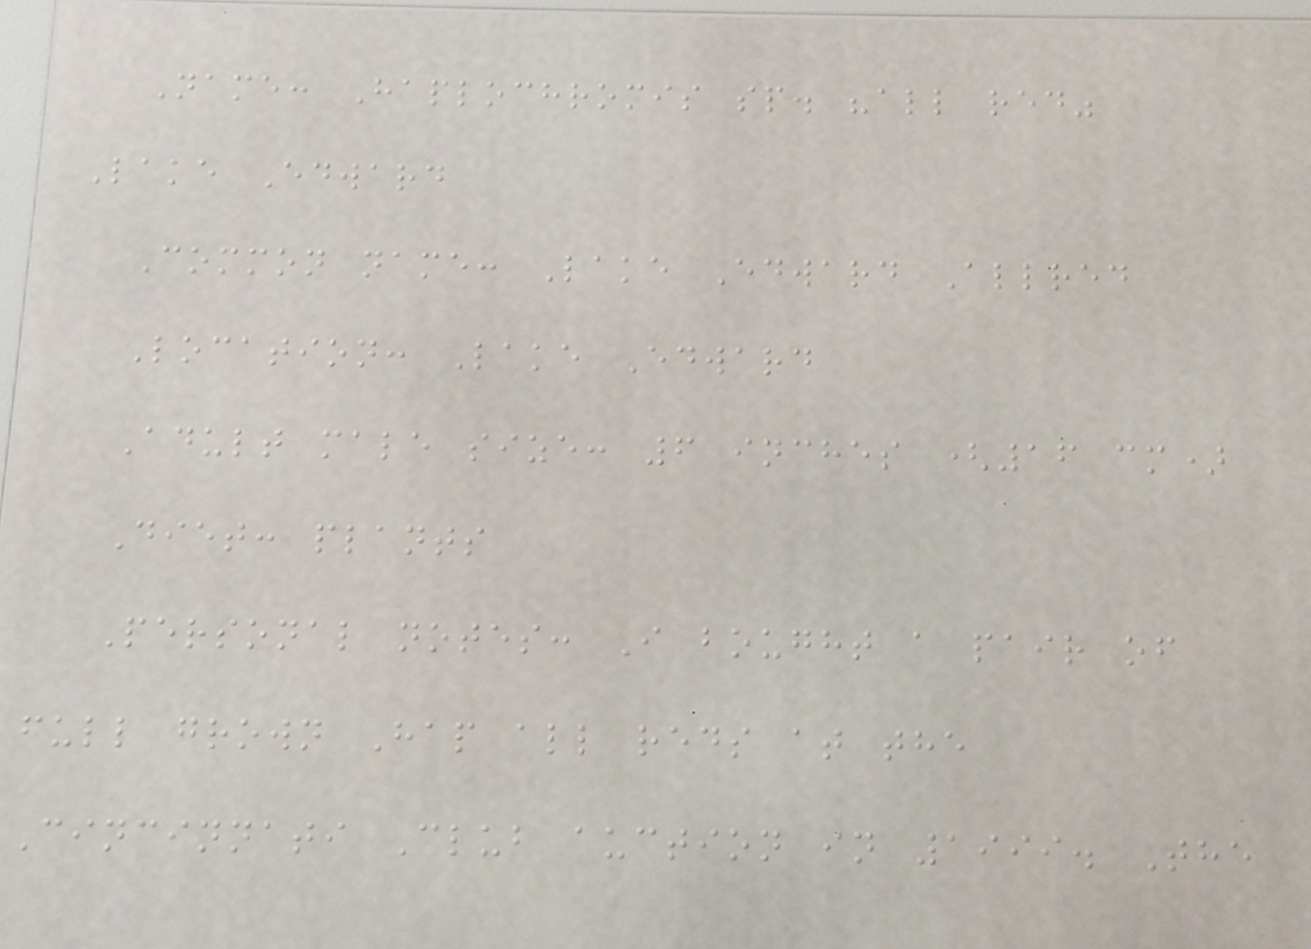Name: Haplochromis sp. "all red"
Lake Edward
Common name: Lake Edward Allred
Location: Lake Edward
Adult male size: 6 inches (16 cm)
Diet: plants
Personal notes: I bought a pair of
full grown Hap all reds at the
Cincinnati Club auction in 1999. The
